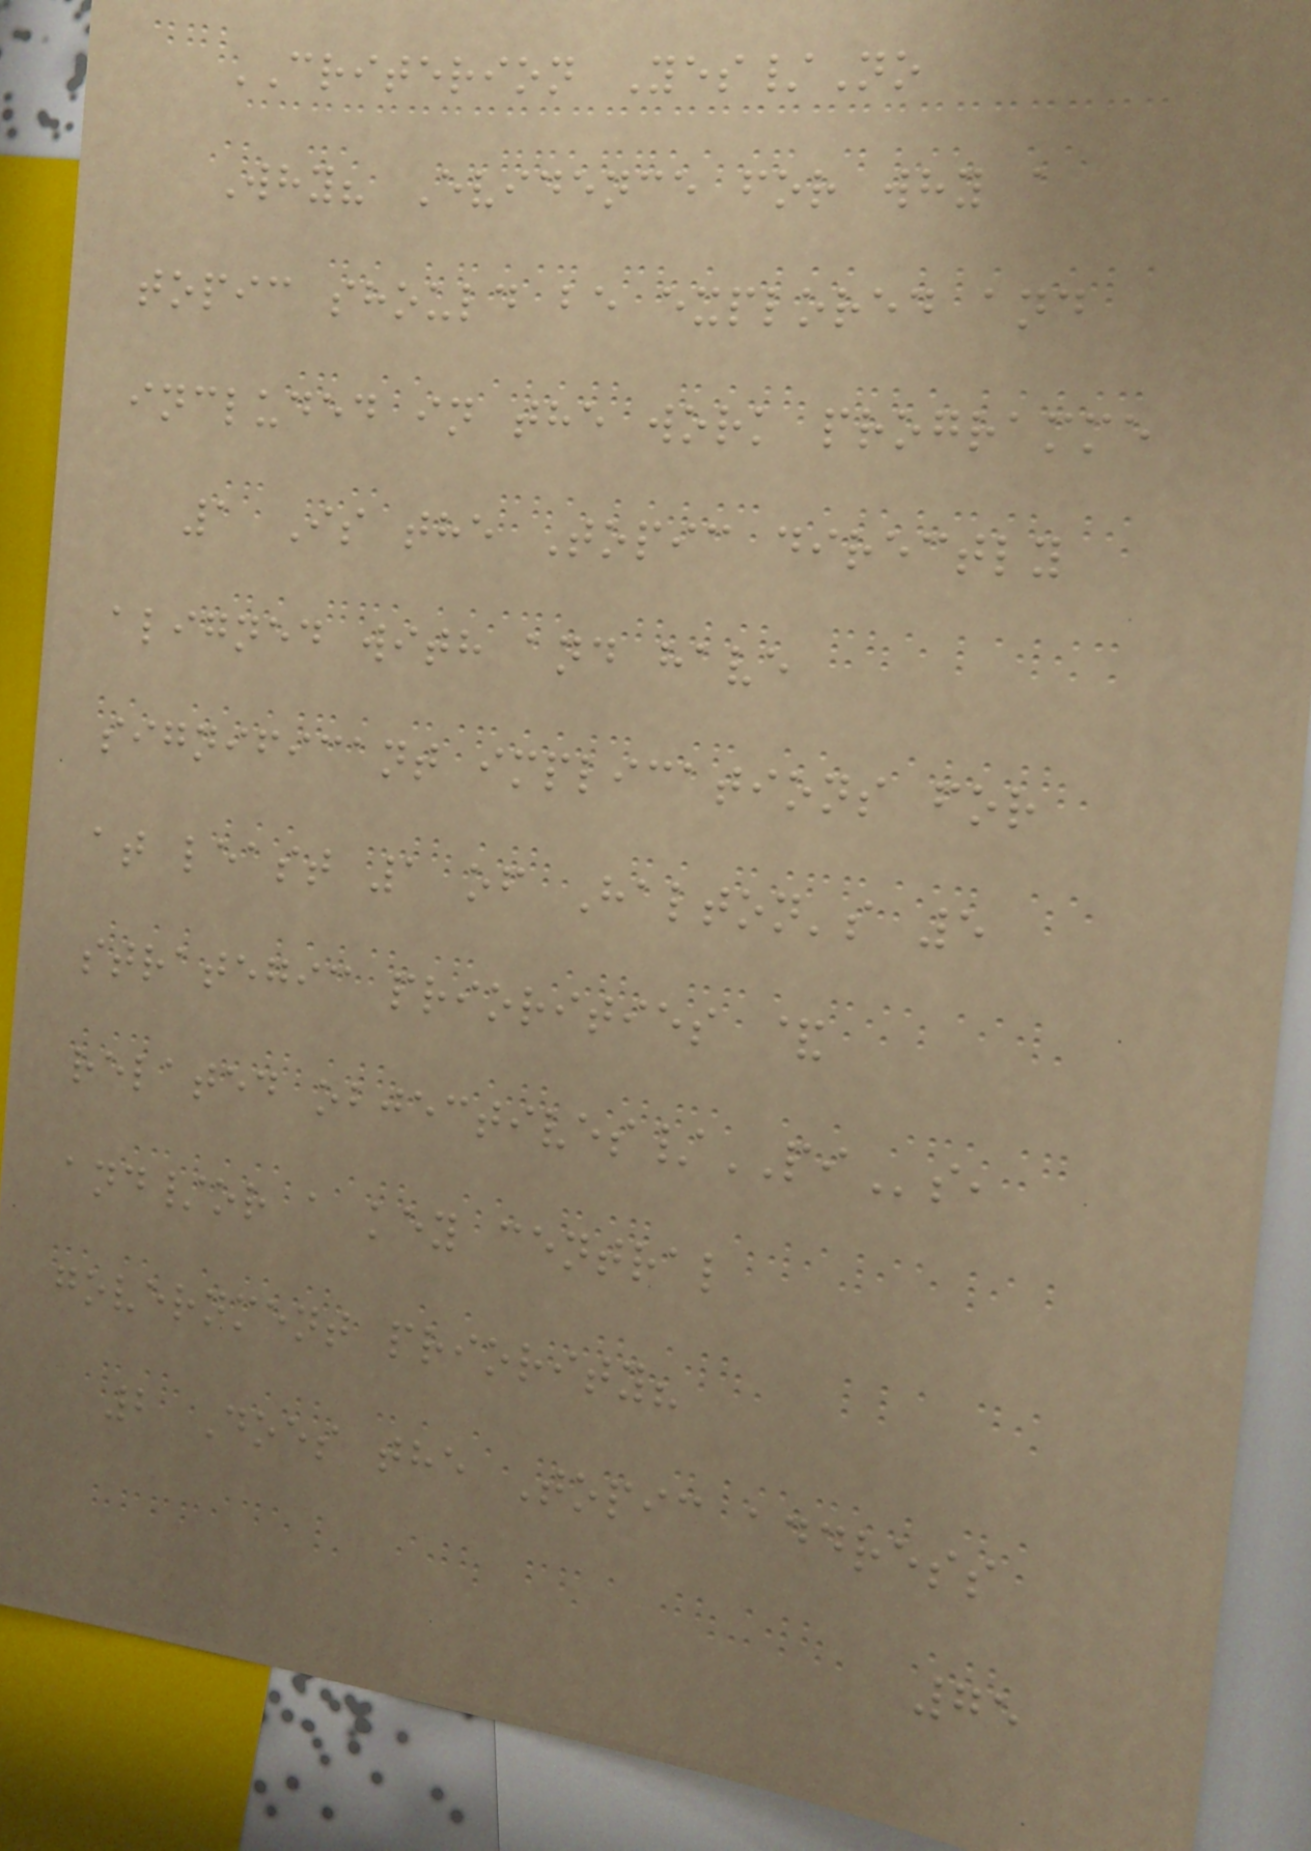CRITERION Yes/No
Why? Evidence for why a
topic should be explored and
included in the work programme
1 Is the Topic directly
aligned with and have
significant implications for
at least 1 of Halton's 5
strategic priorities &
related objectives/PIs,
and/or a key central
government priority?
2 Does the Topic address
75
